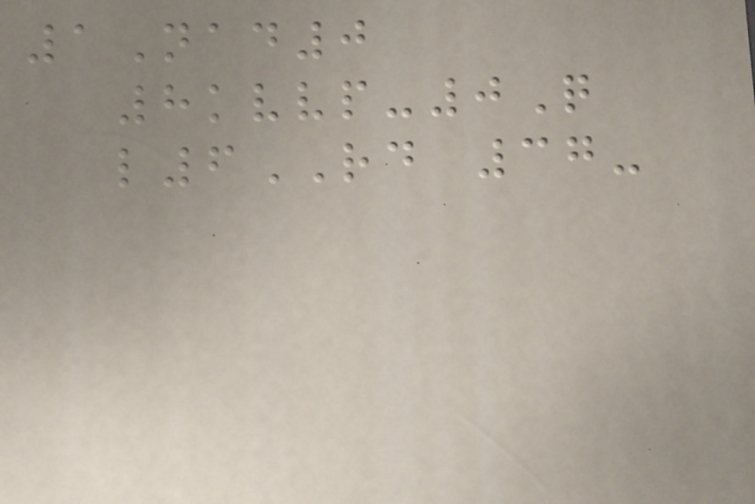1Nad0
8kvvp-0Q
l6RD 37-
